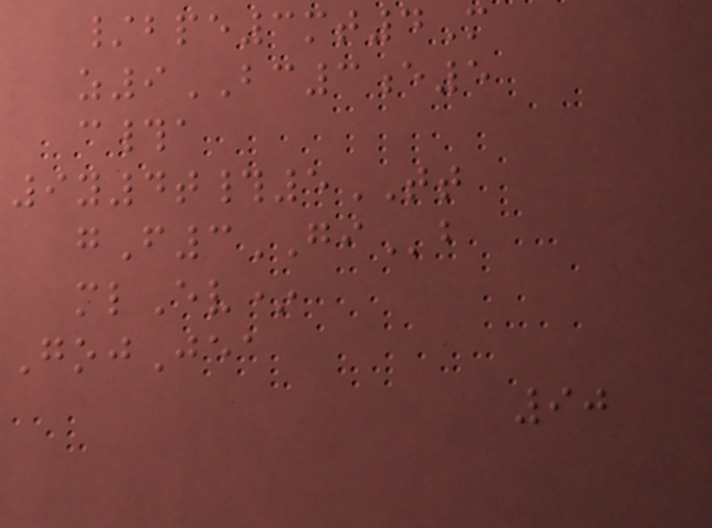/bpe3mt4M
z9BC3e5
c#a
9y4t#5TT
gF3GIb
mlEv*
GojJea
90
